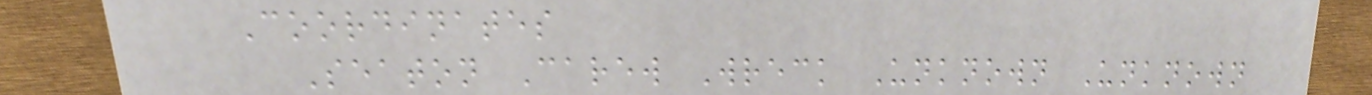Coordinates
Seaton Carew Wreck Unknown Unknown
